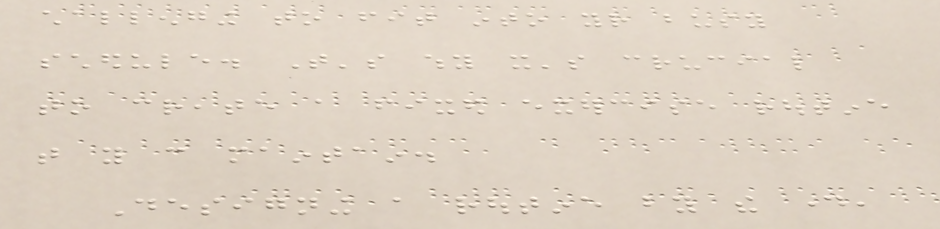challenging to fit into your busy
schedule. That's why it's crucial
to create a fixed exercise routine
that you can maintain.
Designing a routine by the day,
